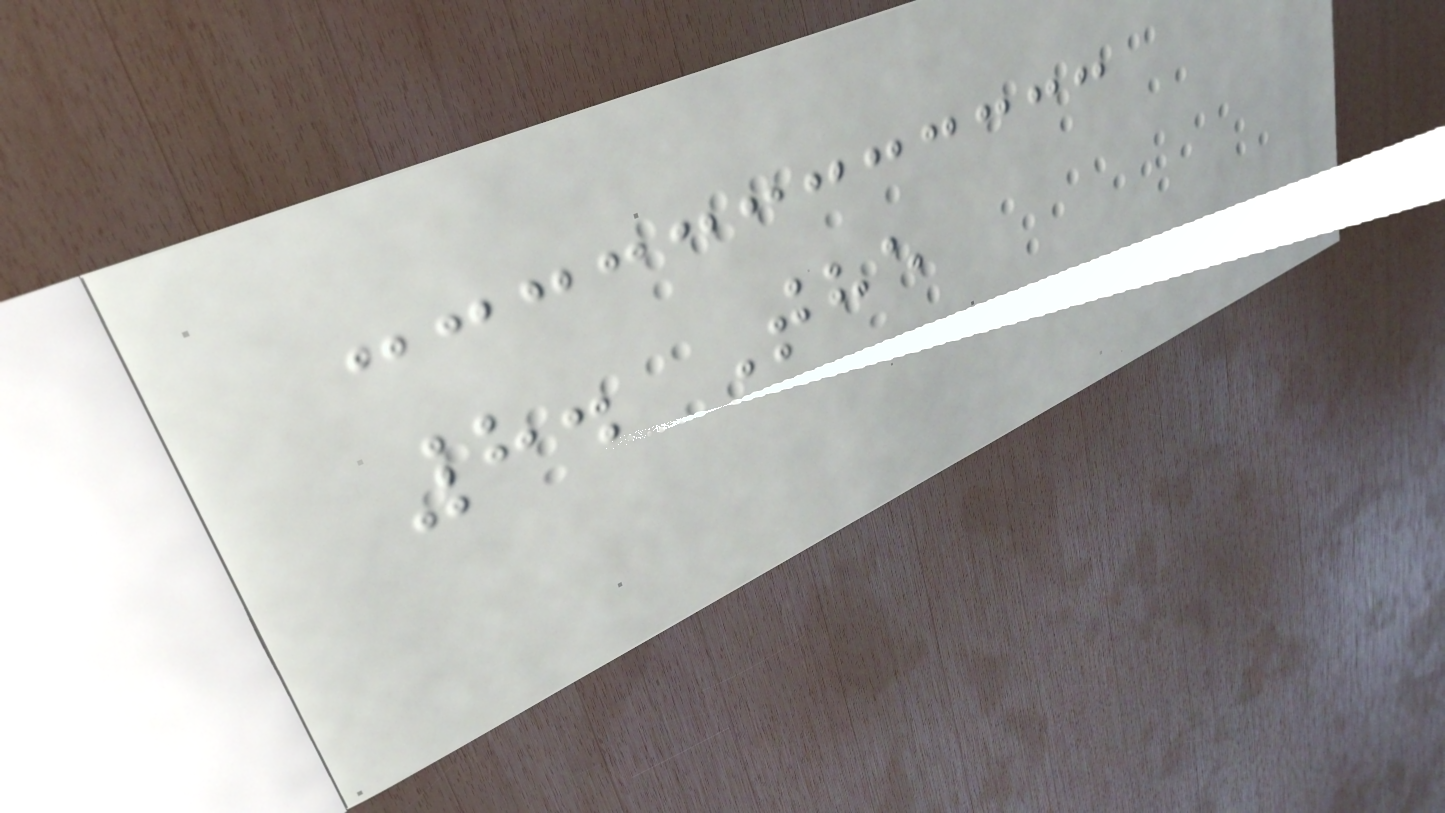8. The
